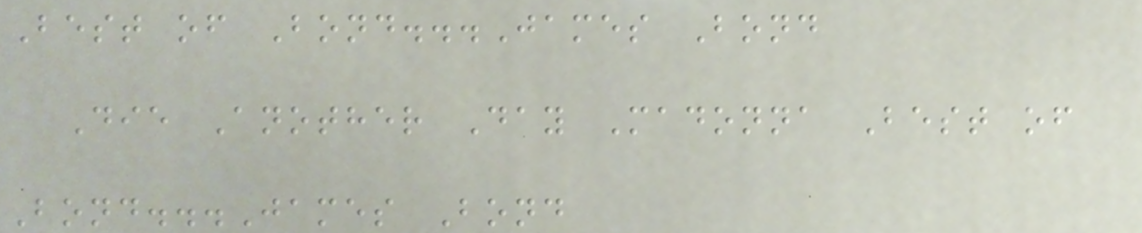Best of Bond...James Bond
Die Another Day Madonna Best of
Bond...James Bond
